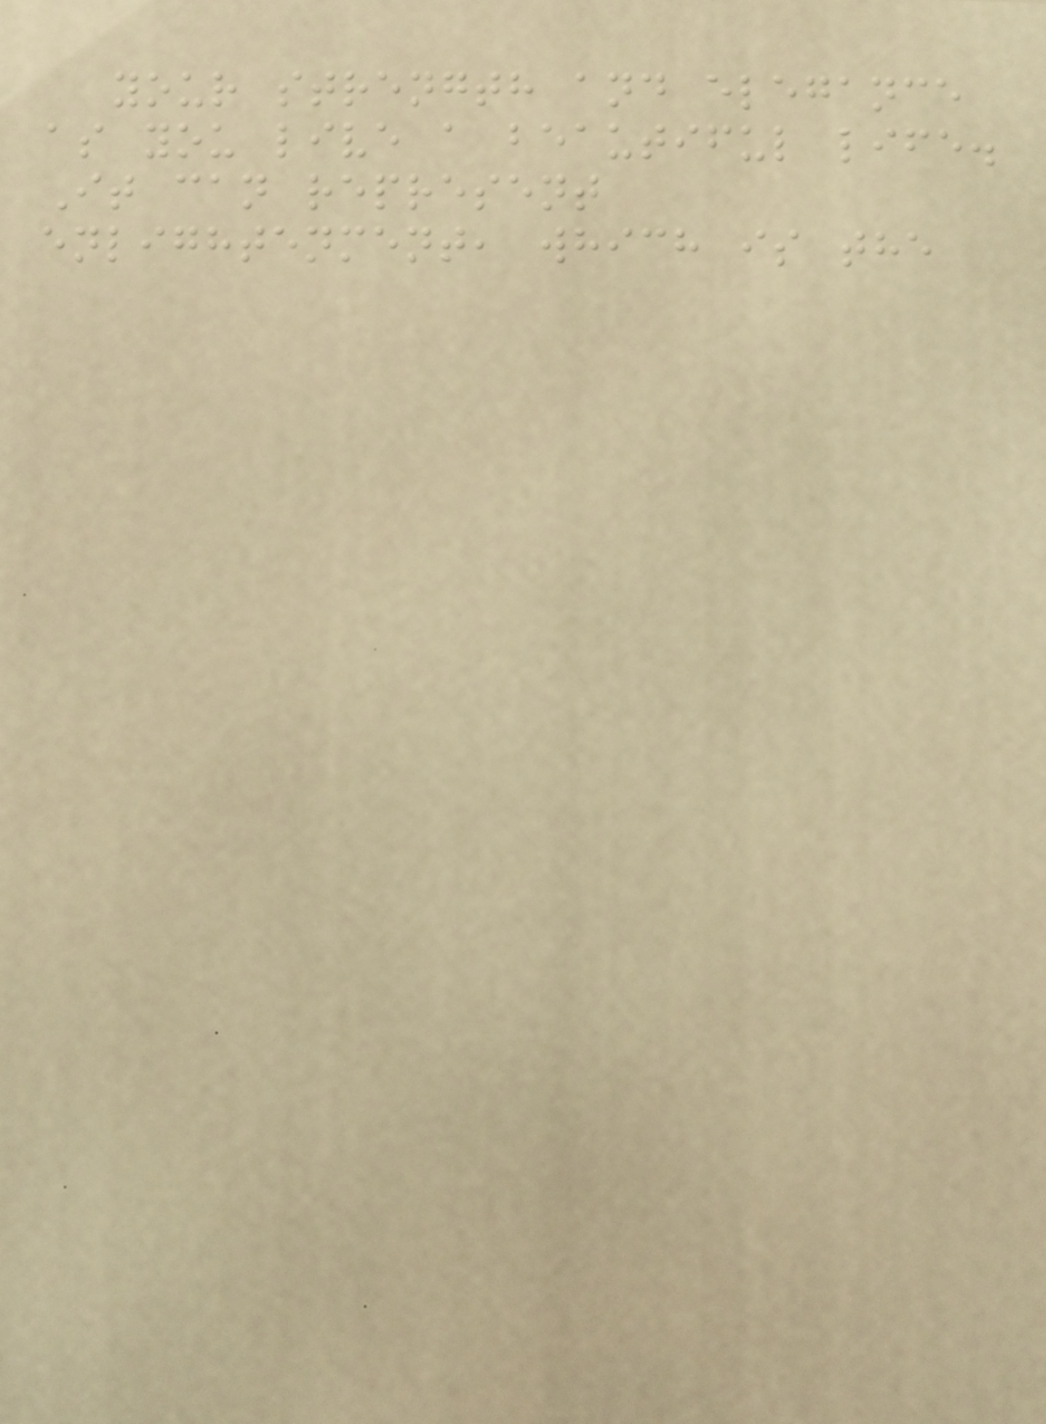your strength and elegance
as you live a beautiful life.
It can represent
enlightenment, which is the
